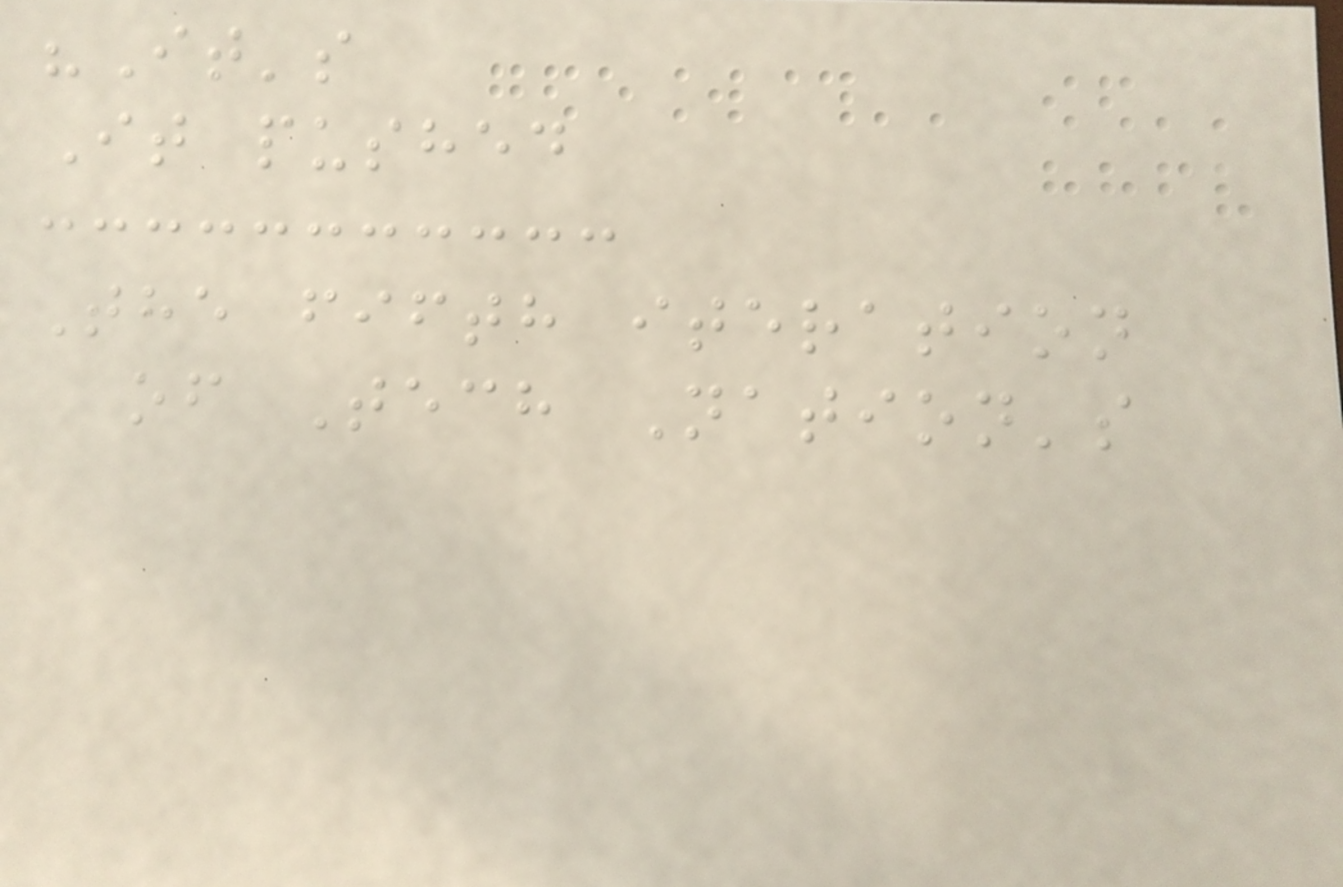"It's
It pushed
The fifth iteration
of Tech Nation's
